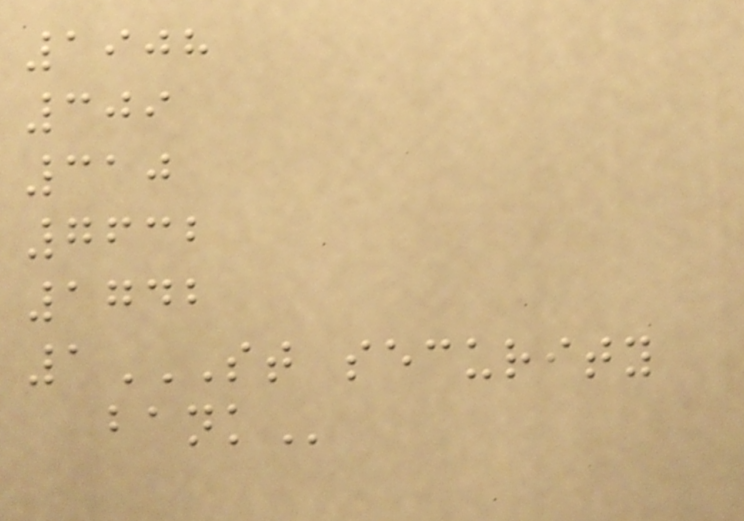1908
309
310
7632
1742
1ST SECURITY
BANK
